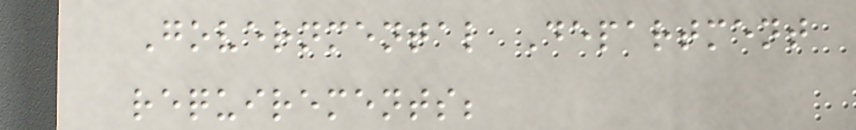Governmental Department
requirements;
